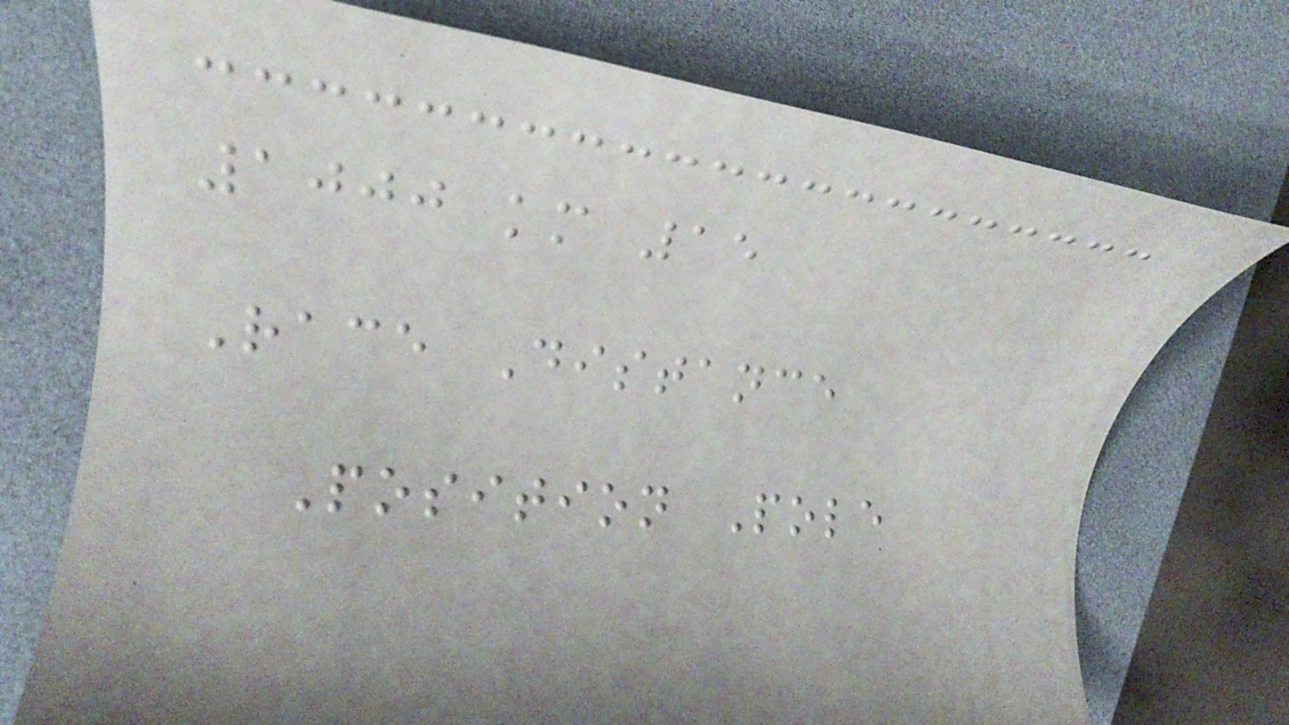1000 km 15
Race Distance
Position Pole
